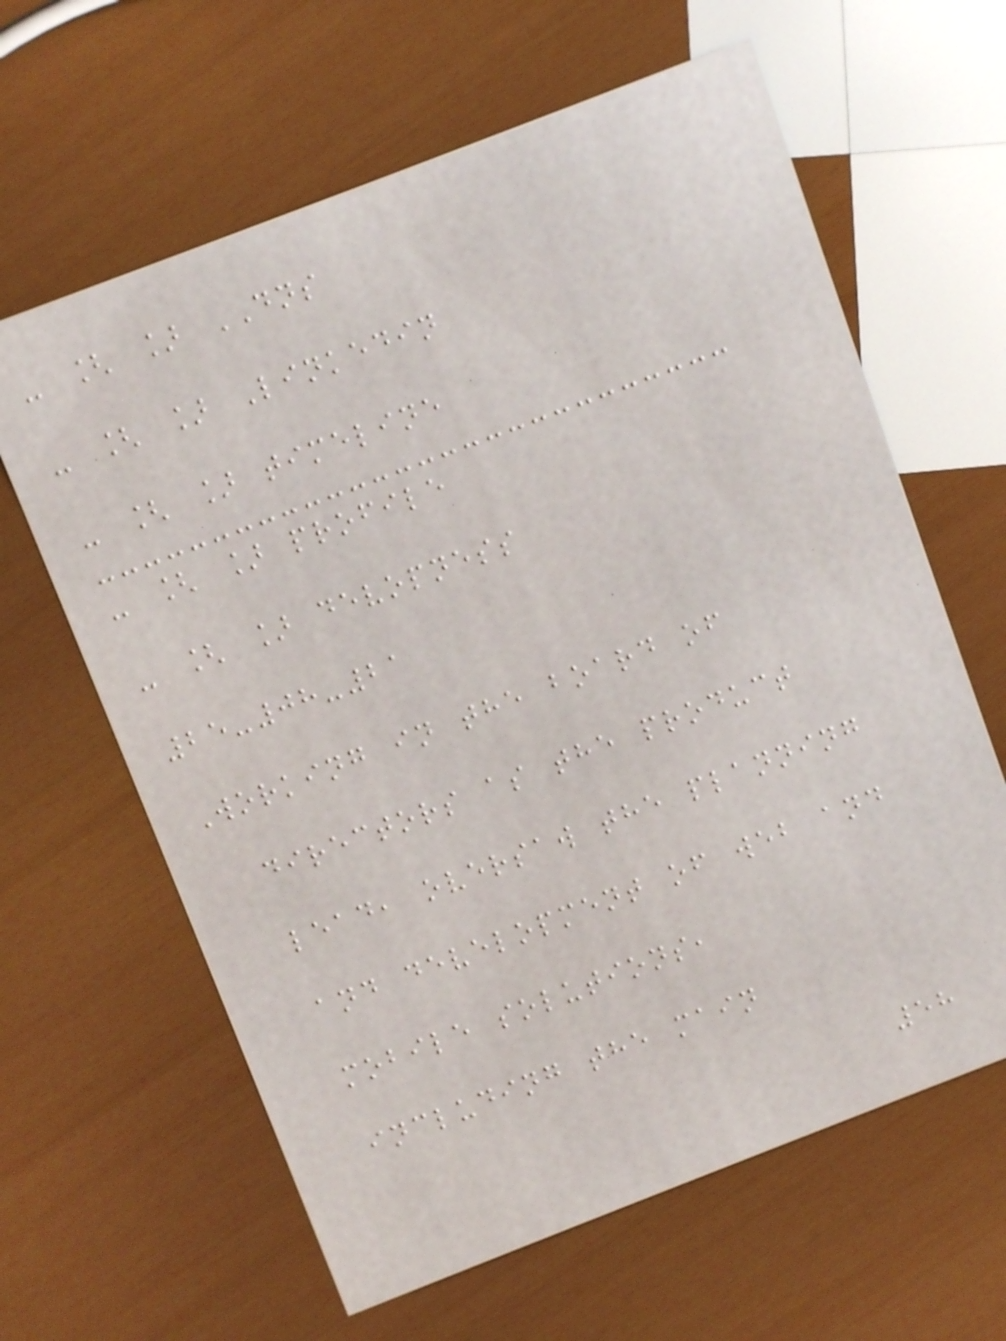- [ ] DNS
- [ ] Linkedin
- [ ] timeline
- [ ] profile
- [ ] devopness
25-08-21
Working in the board of
directors as the product
lead, oversaw the planning
and development of web and
mobile solutions,
including the main
58
